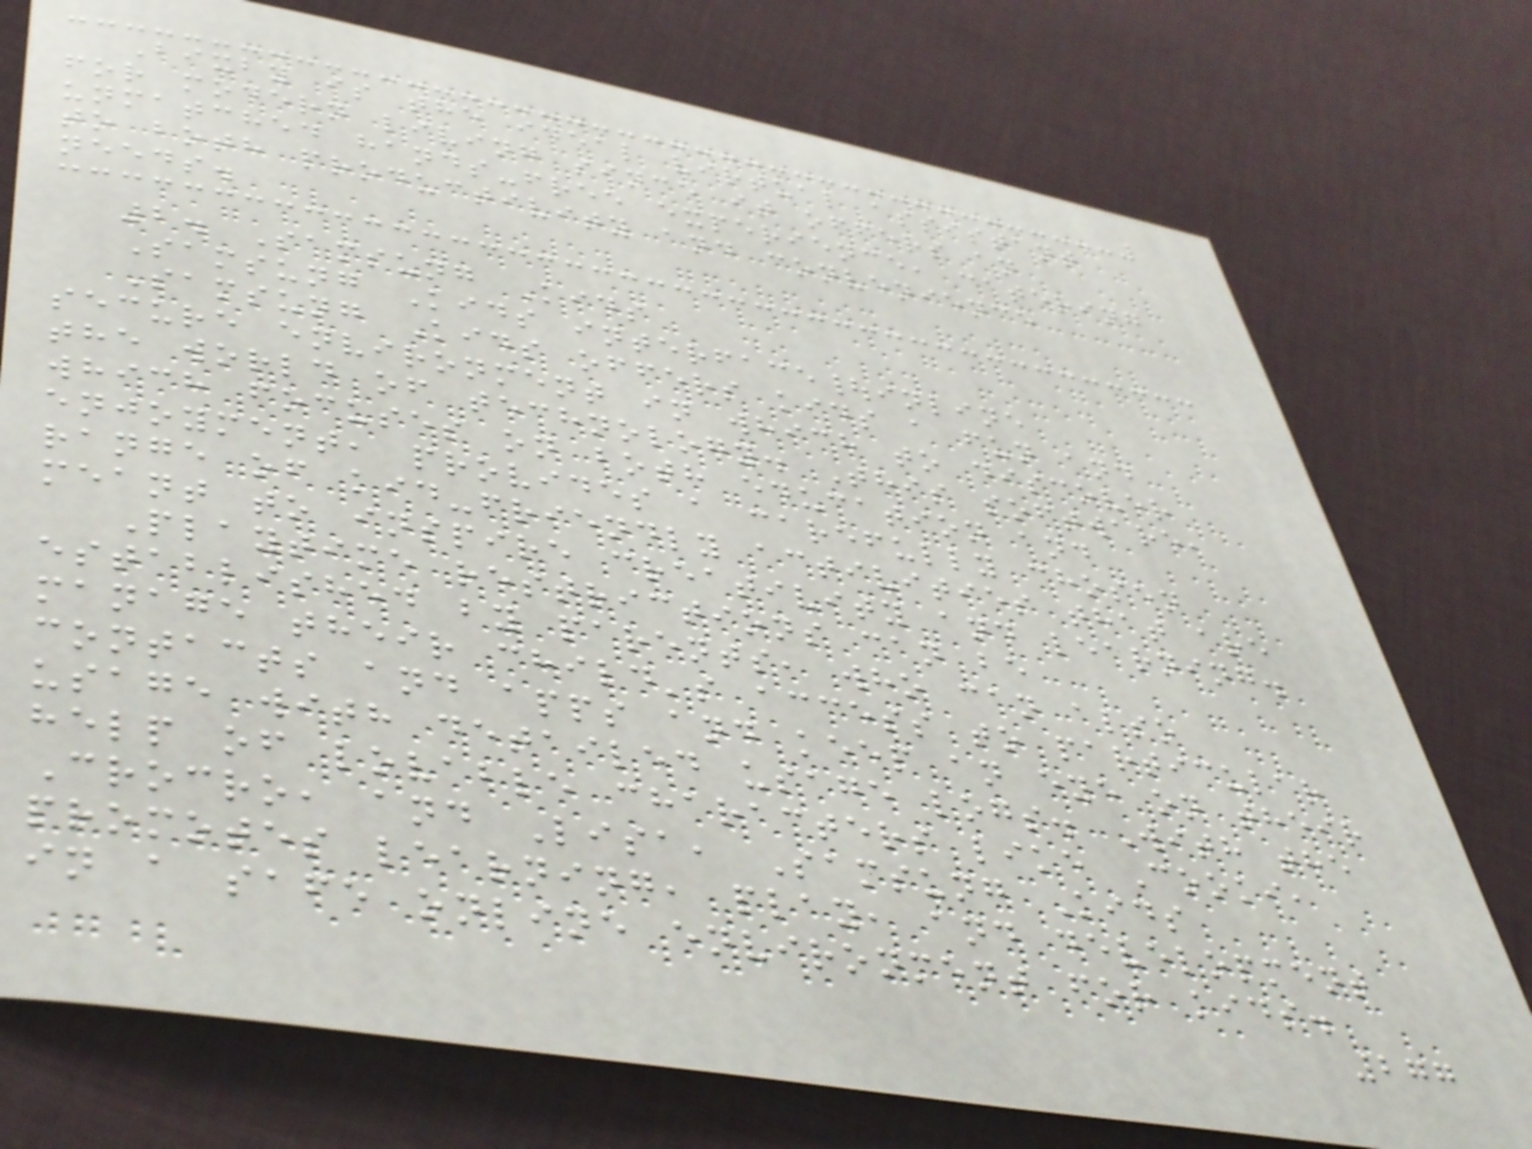Bixby is the ideal virtual assistant
for modern living since it offers an
unmatched hands-free experience, catering
to both productivity and convenience
needs.
2. Samsung Kids
Samsung Kids interface|inline
Samsung Kids offers kids a fun and
secure environment in which to discover
the world of technology. This software,
which focuses on both education and
enjoyment, provides a carefully chosen
range of kid-friendly activities that are
meant to inspire creativity and learning.
Playtime restrictions can be
established by parents, who can also
manage their child's access to particular
contacts and apps and keep an eye on their
usage with detailed usage logs. With the
help of lovable characters like Cooki,
Crocro, and Lisa, Samsung Kids
promotes learning, play, and development
in a safe online environment for kids.
277
